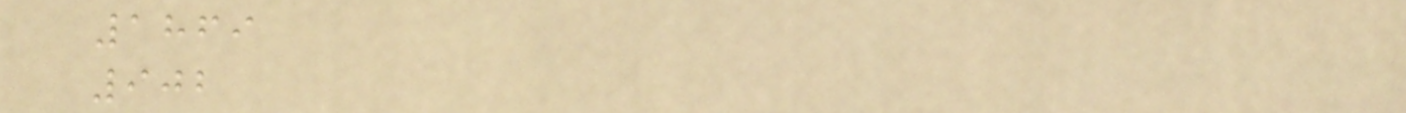1869
902
